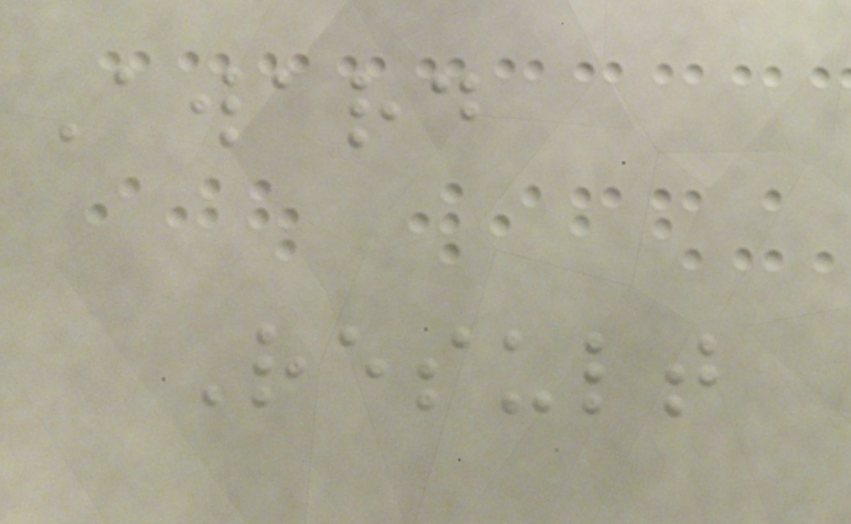Award
Result
